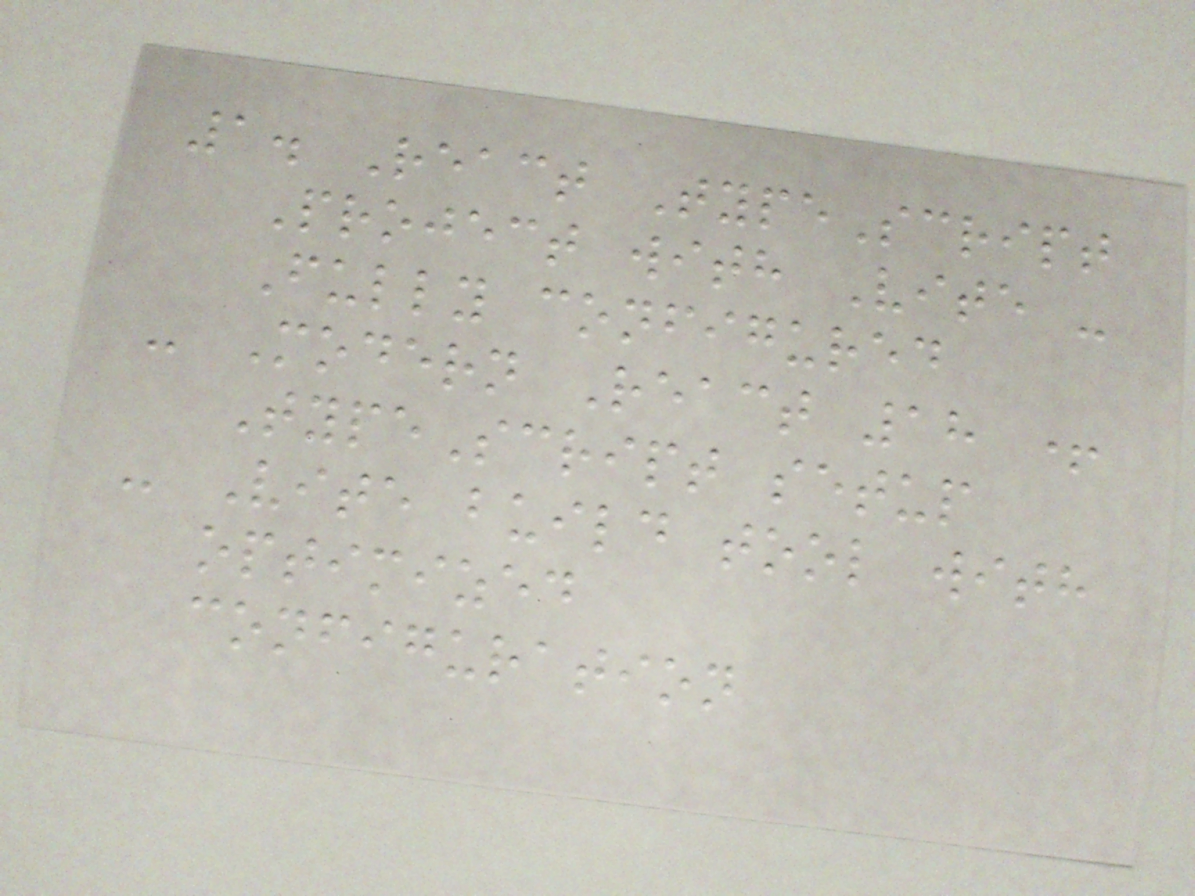1. React TypeScript
Project with Vite -
Fully configured
- Modern React 18 +
TypeScript setup
- Vite build tool with
optimized
configuration
